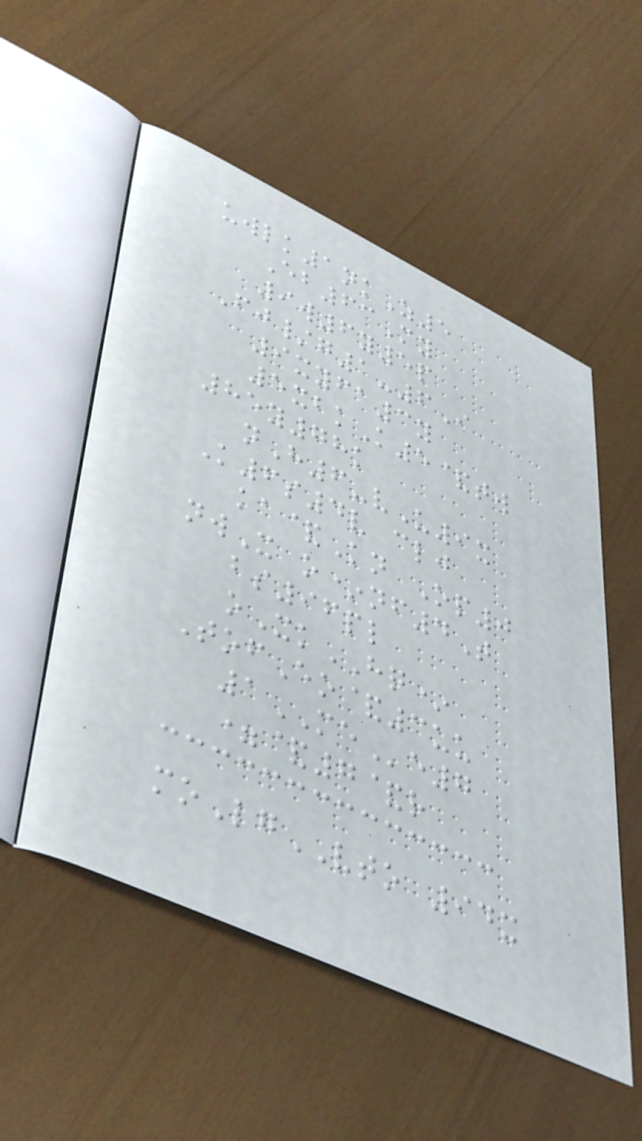uwlk1nkZ5
Eb63My
9w6y5p
Fj/g1-6I
9xyfa3y
5xbkK5&tw
85y78k
nH6-vU9x
K6s4v clj
ka&Kn Op0
nwX o*nf4T
bs96pl
oXkHQ*
TofEo&3uu
1MEe7
=&7&r
moLgVTO 94x
